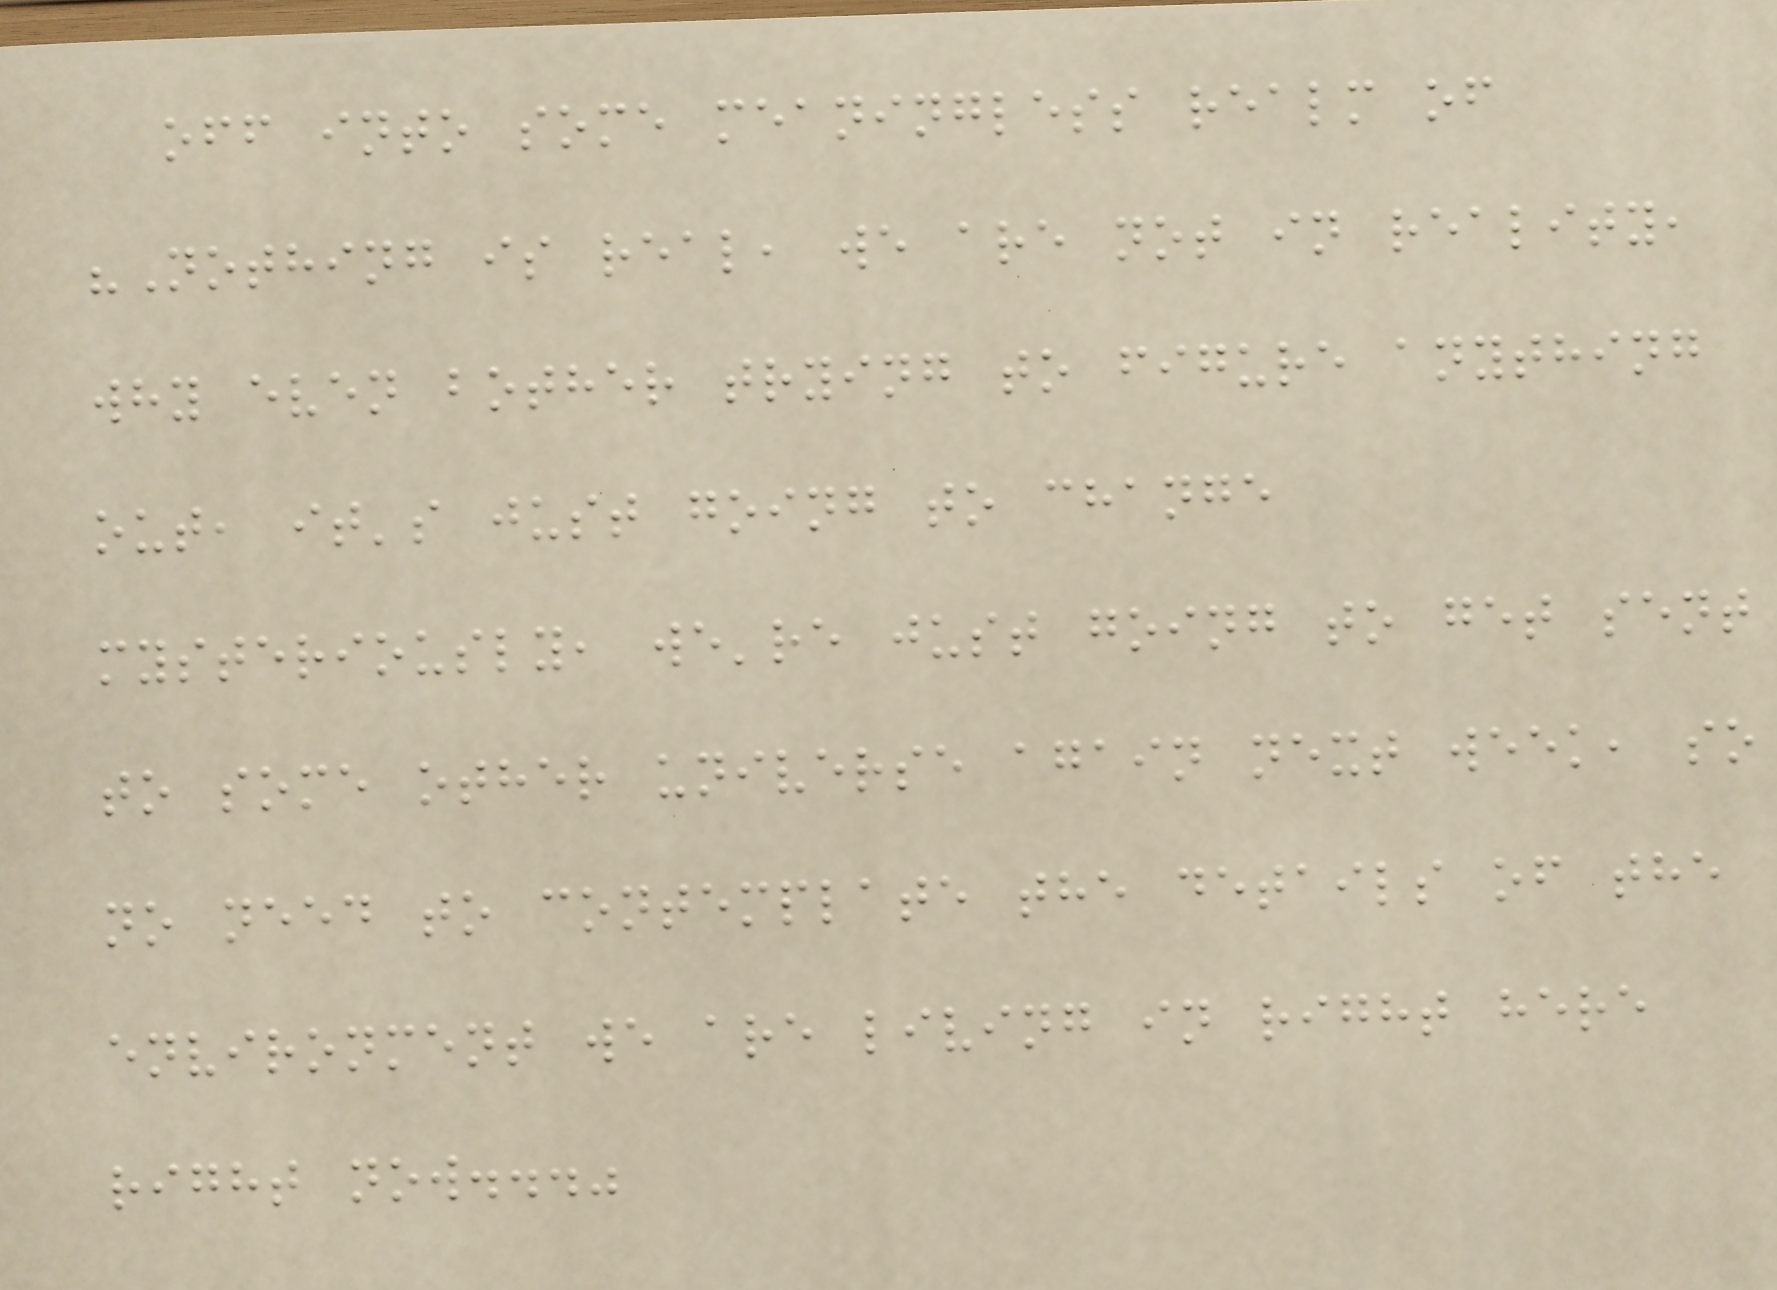off into some meaningless realm of
"Nothing is real, we are not in reality,
why even bother trying to figure anything
out, it's just going to change
mysteriously, we're just going to get sent
to some other universe again next week, so
no need to contemplate the details of the
environment we are living in right here
right now..."
